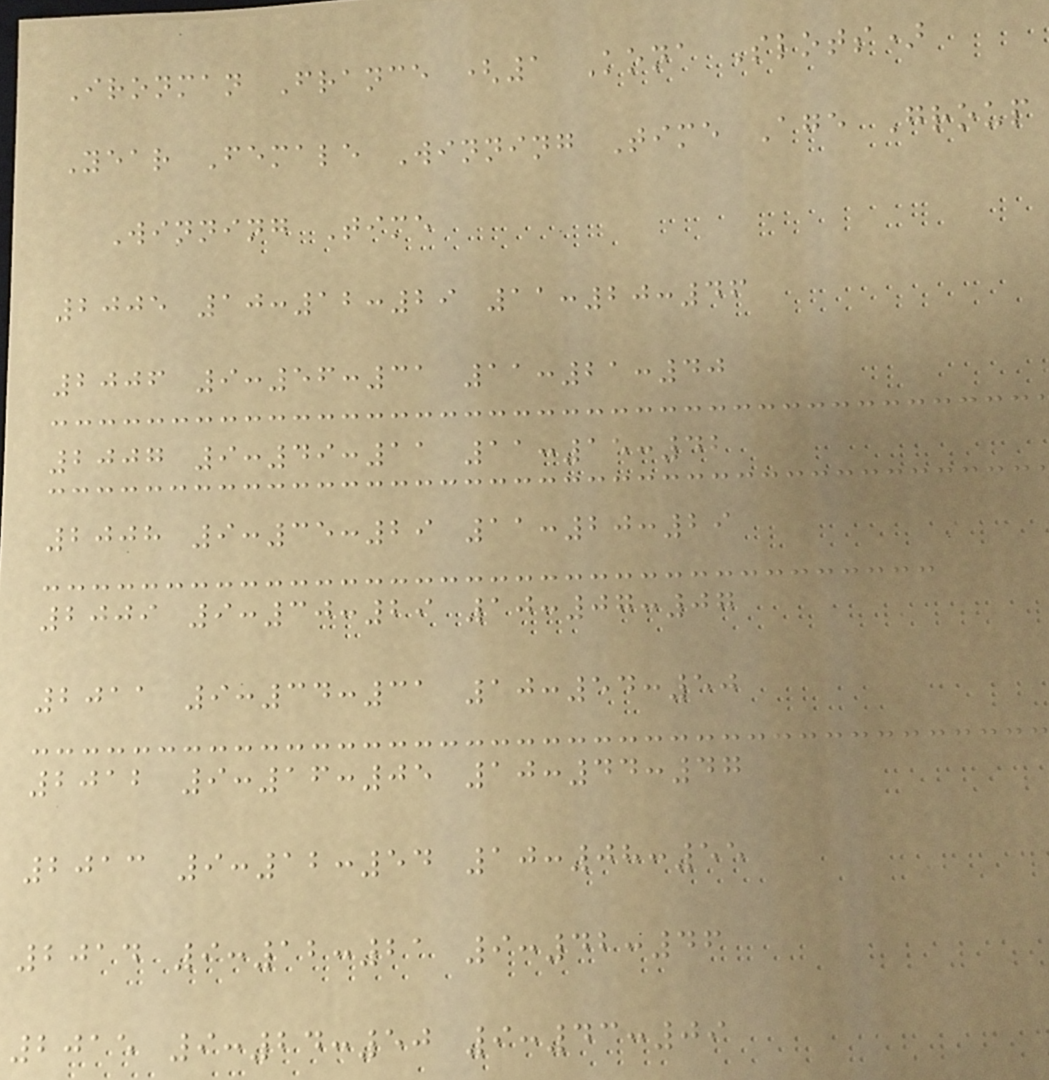Ironman France (1 Kona Slots)
Year Female Winning Time Age Group
Winning Time
2005 10:12:29 11:20:46
2006 9:56:31 11:21:40
2007 9:49:11 11:15:42
2008 9:35:29 11:20:29
2009 9:30:29 10:07:07
2011 9:34:31 10:54:50
2012 9:16:05 10:44:47
2013 9:12:54 10:08:55
2014 9:12:21 9:42:46
2015 9:24:50 9:43:09
